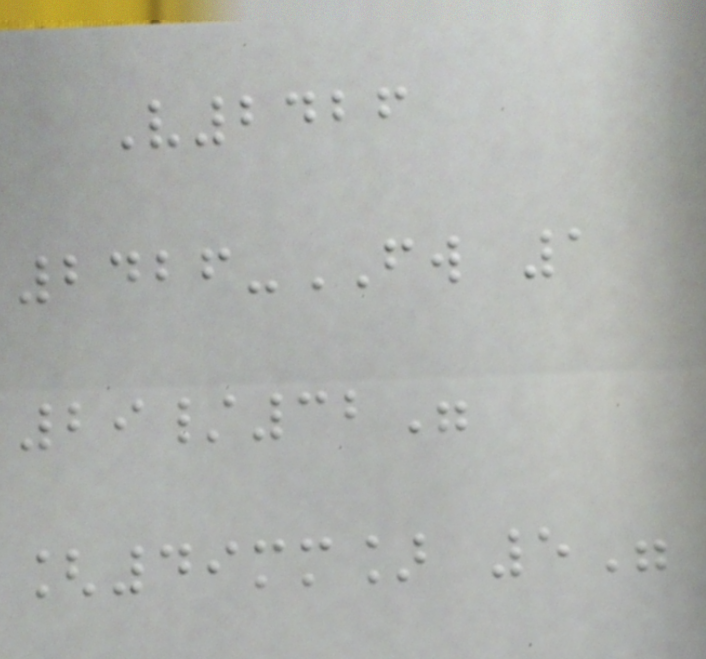V2426
2426-FW 1
29/32"
[49mm] 5"
